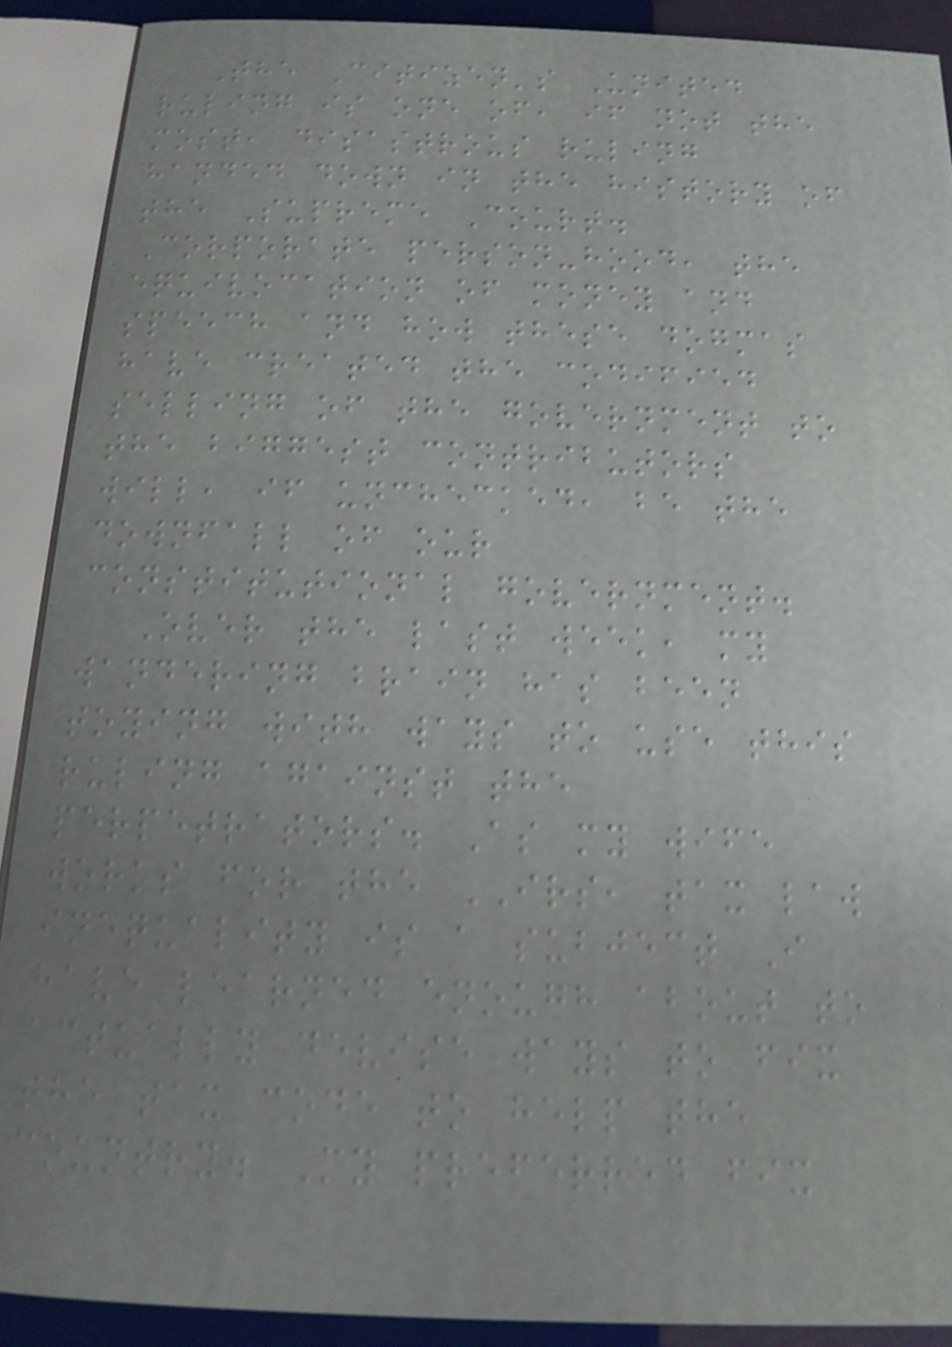The Citizen's United
ruling is one of, if not the
most, disastrous ruling
handed down in the history of
the Supreme Court.
Corporate person-hood, the
equivocation of money and
speech and how these dogmas
have created the codified
selling of the government to
the biggest contributors
will, if unchecked, be the
downfall of our
constitutional government.
Over the last week, my
wandering brain has been
toying with ways to use this
ruling against the
perpetrators. As my wife
works for the IRS, tax law
inequality is a subject I
have learned enough about to
actually devise ways to fix
the tax code to help the
country. My preferred fix
